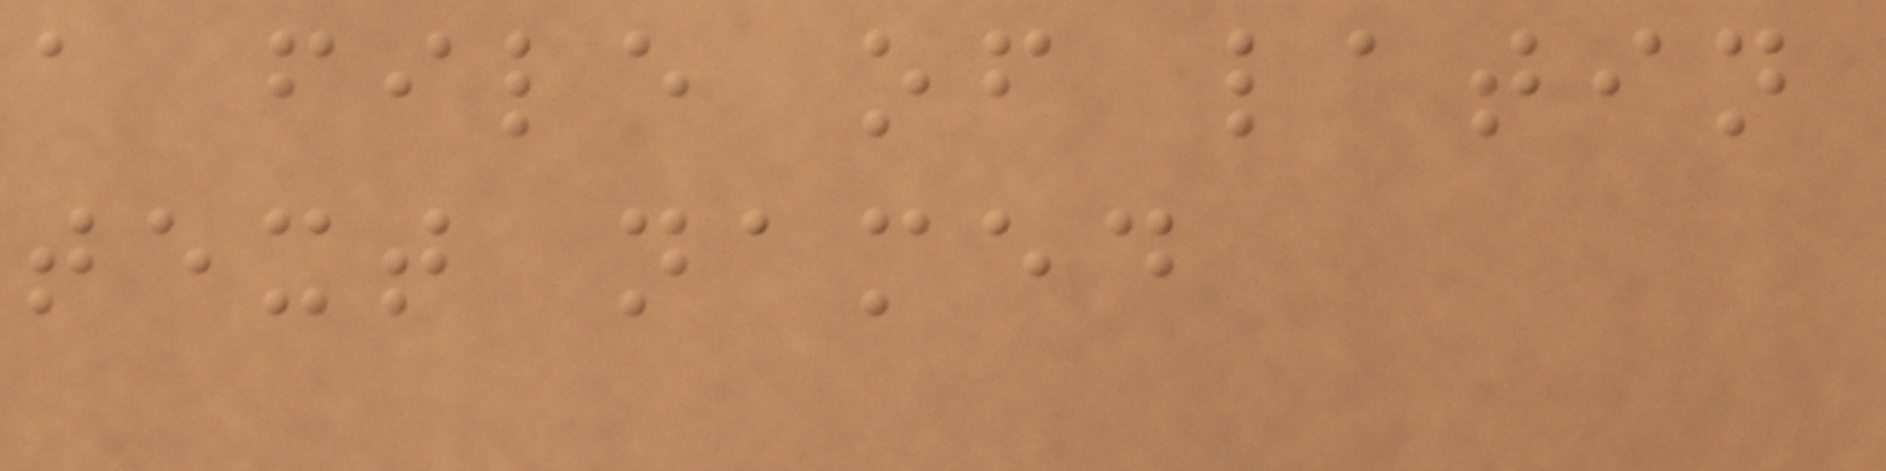a file of latin
text named
